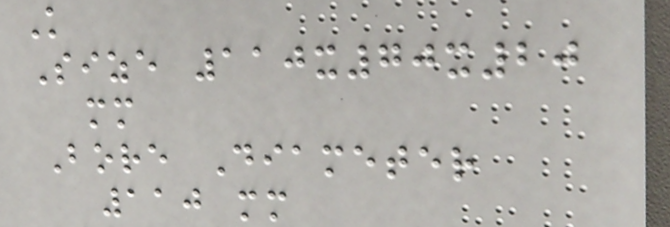K
Size 110x70x20
mm
Bore Diameter
110 mm
